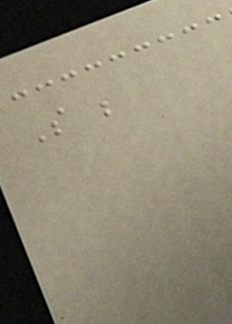So be
